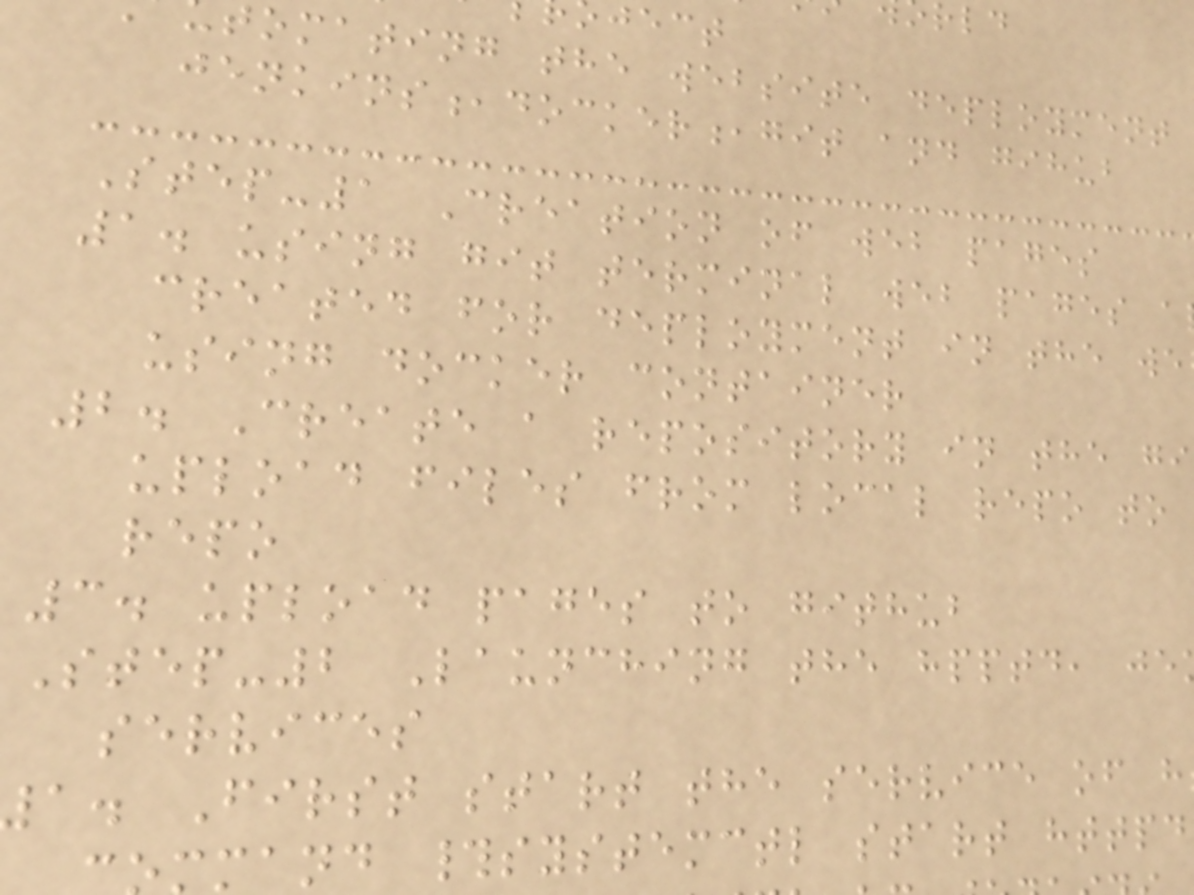tomating the website deployment
jenkins,docker,git and gihub
Step-1 Creation of web pages
1. using git terminal web pages a
created for deployment in the we
using docker container
2. Create a repository in the gi
upload files from local repo to
repo
3. upload pages to github
Step-2 Launching the hpptd, je
services
a. First start the service of h
mand #systemctl start httpd
